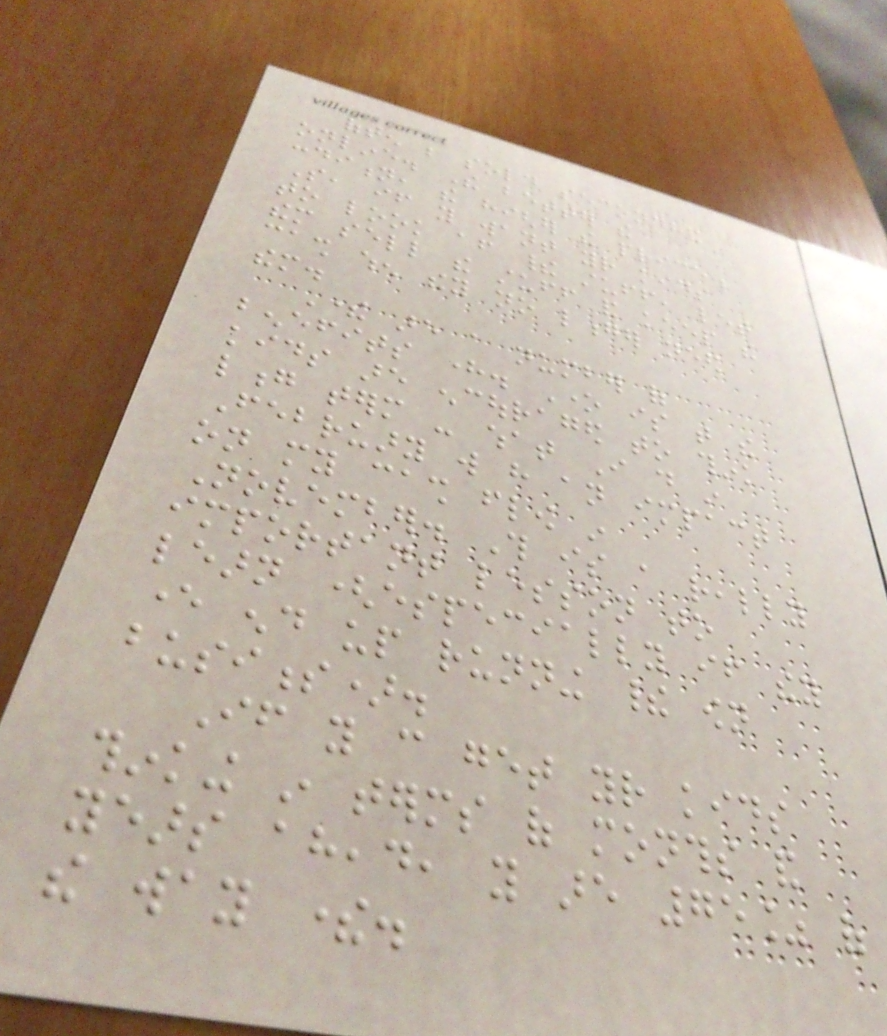often be sold secondhand
online. The better the
condition, the higher the price.
So, if you want your kids
to look after their stuff, let
them sell the stuff and keep the
cash when they no longer need
them.
There are a number of
benefits here. One is that the
kids are encouraged to think
long term - what I do in
February will have an impact
on my cash flow in
November. This is a really
important lesson to
learn (especially if they
ever end up running their own
business).
If you can get your kids
thinking in terms of months and
years ahead, you are 75% of
the way there.
